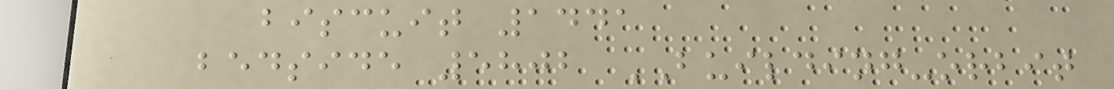biscuit 1441
bedside 5802 BUILDING-orbit
